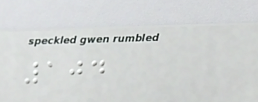104
